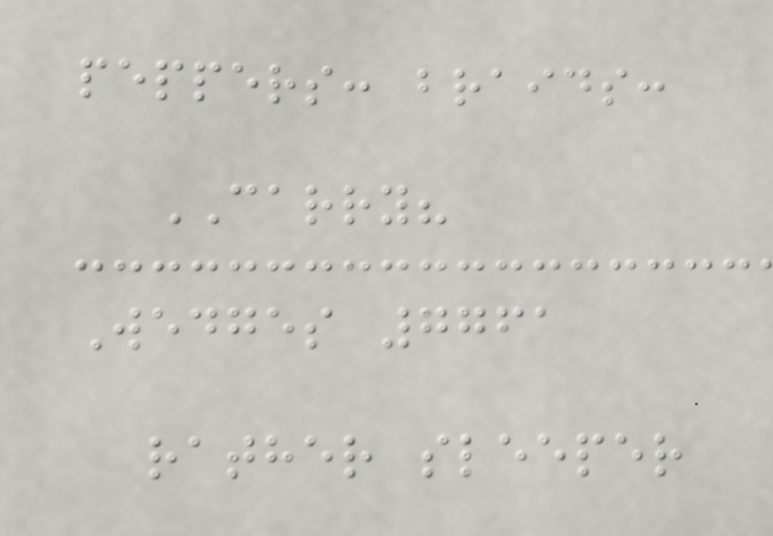peppers: braids:
CARRY?
Wedges 7761
rather sleeper
